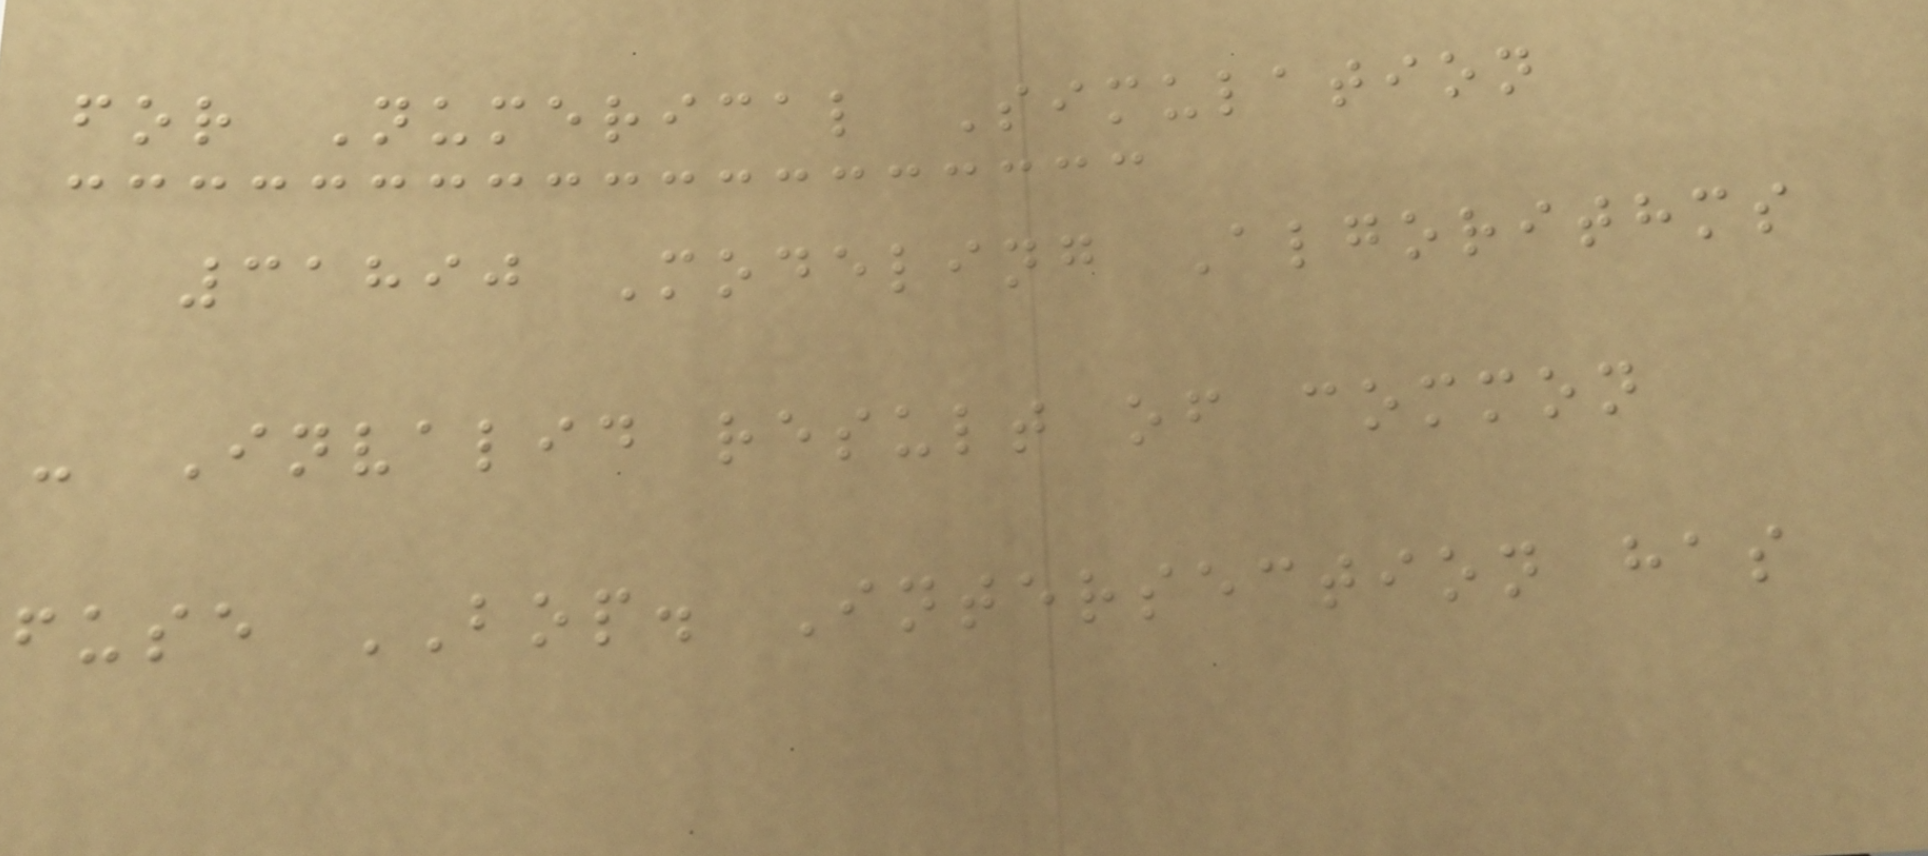for Numerical Simulation
31890 Modeling Algorithms
- Invalid result of common
fuse BOP. Intersection has
